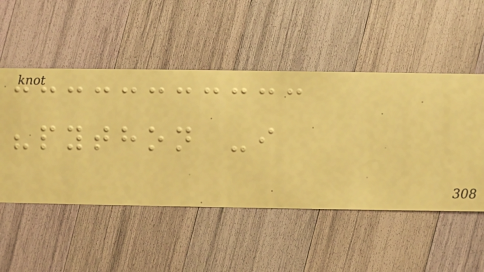"python -i
